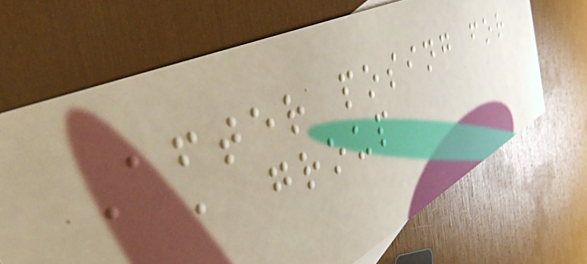After posing for
a group
